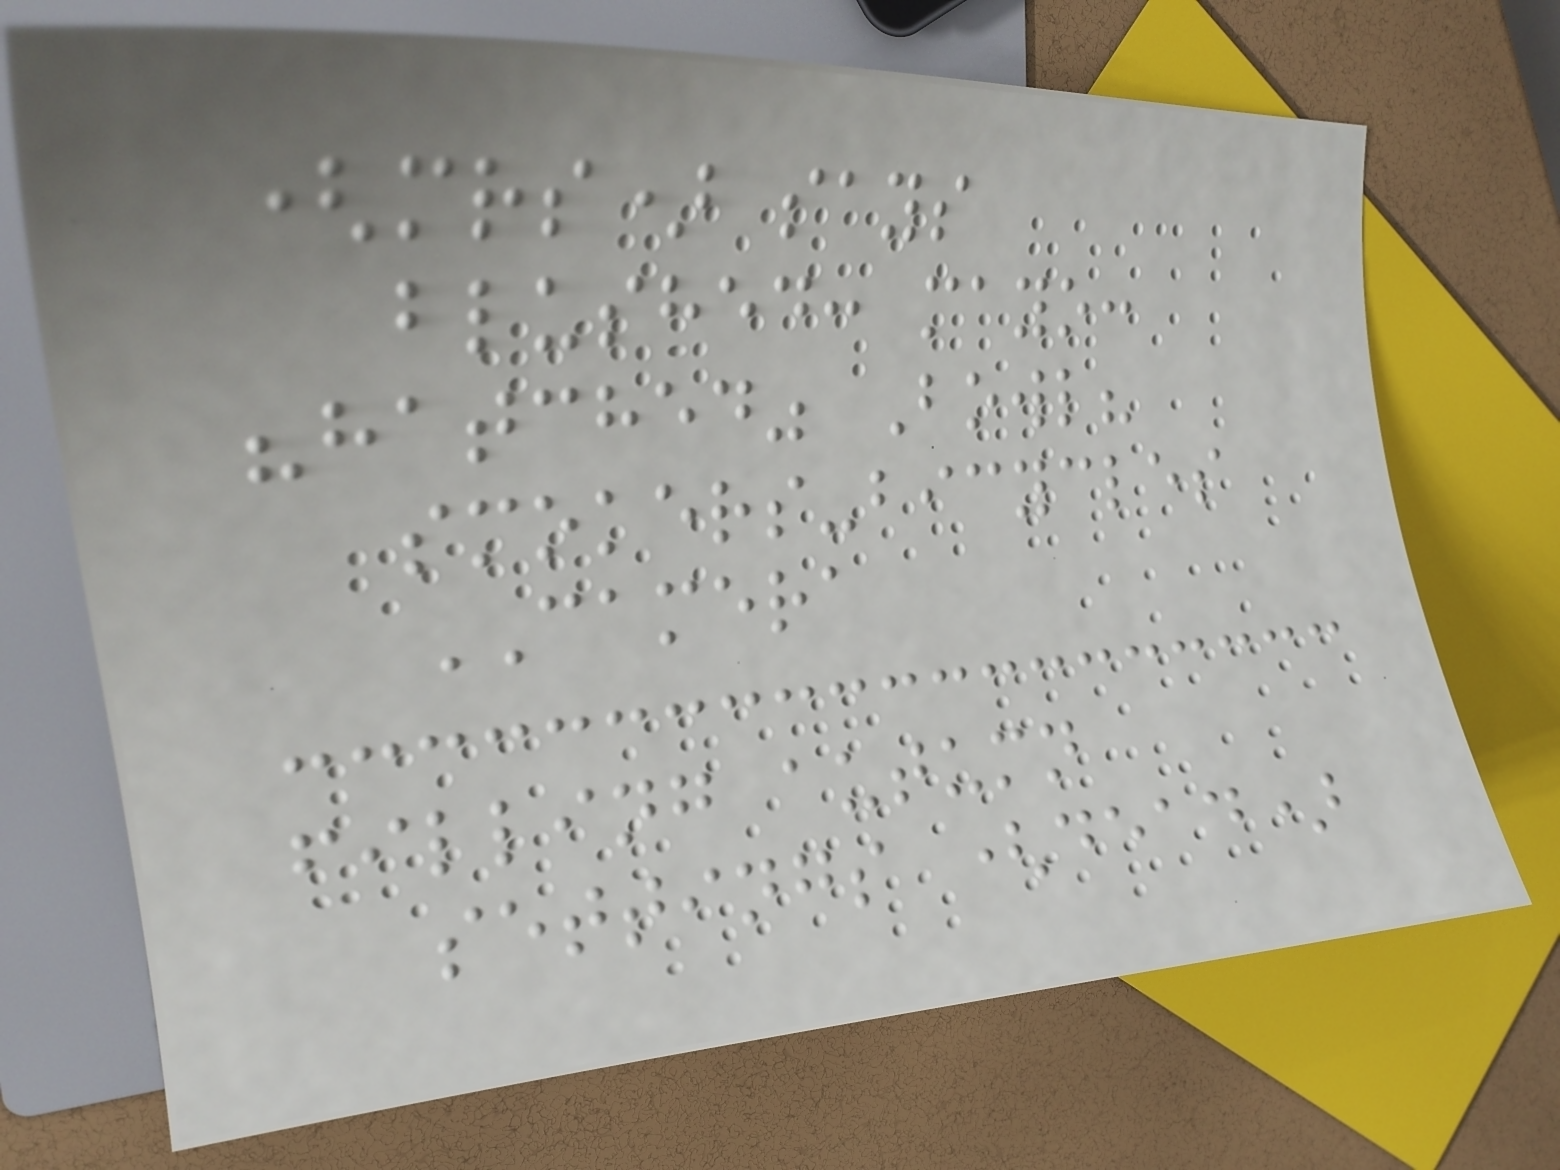(mrs) says
blushed: mayo:
"hatched" Bowl?
smokers-bicycles
CAMERA
filling autumn
settings (dead)
